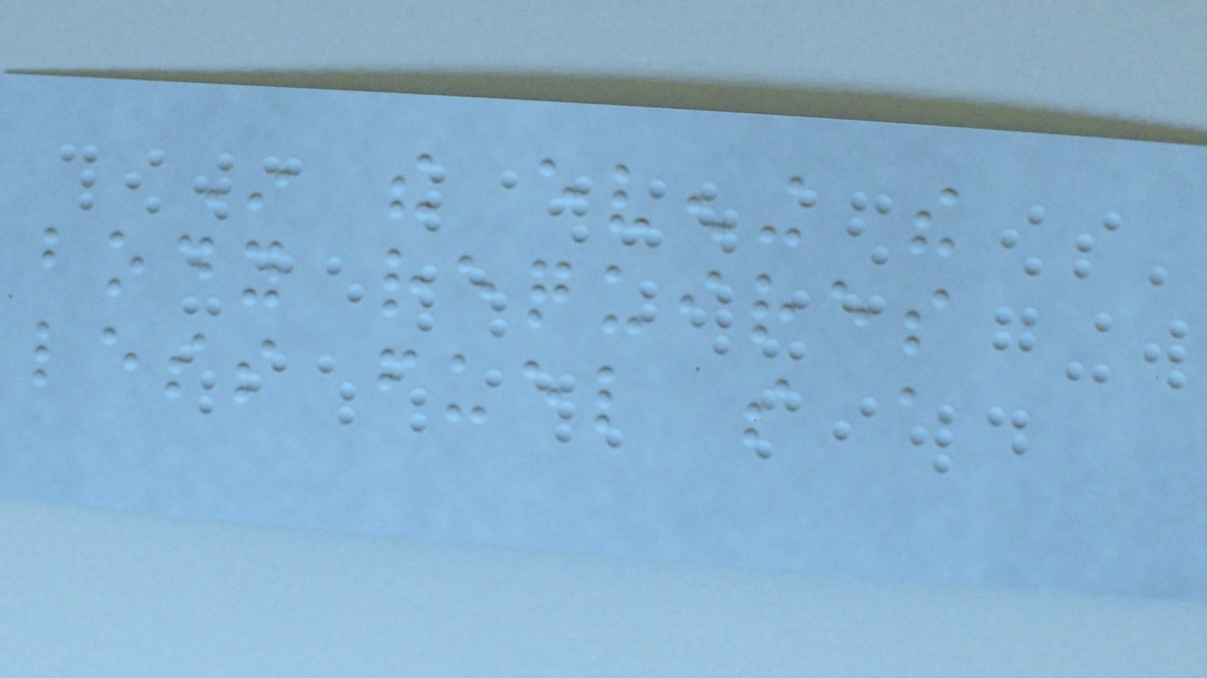In the evening the
body requires
less fuel so a
